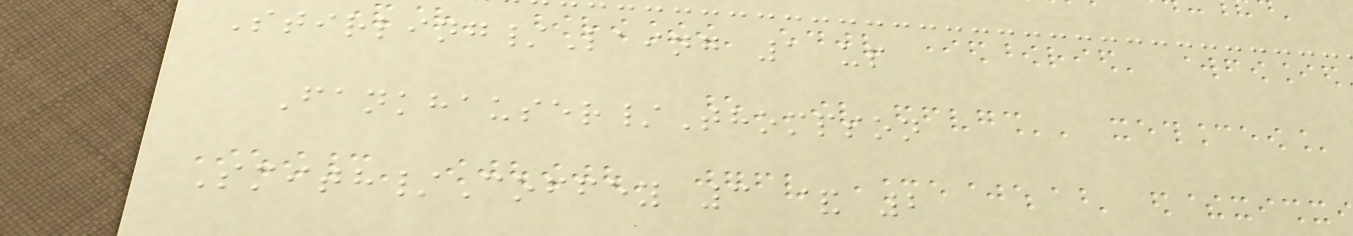Stirling/Laing 1 up
Fankhauser/Thompson
Smith/Coffey 3 & 2
